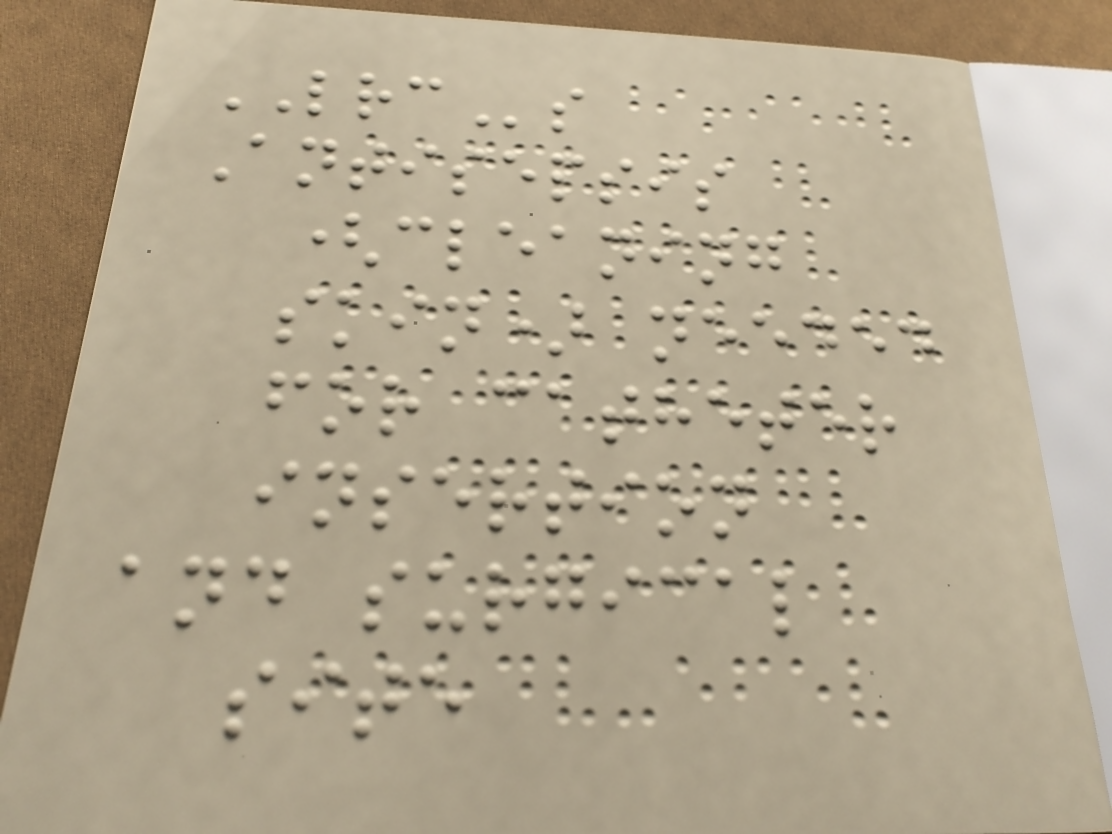LRCs
Antisepsis
(cleaning
skin) needed
for catheter
insertion
and surgical
site
